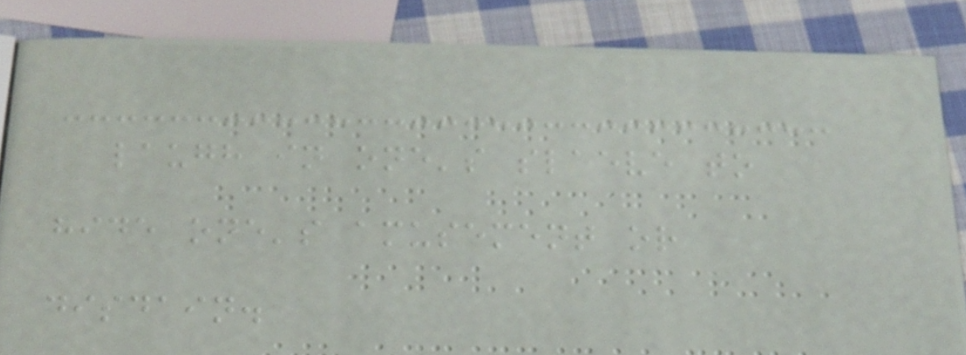laugh in one's sleeve to
hide one's amusement or
disdain.
